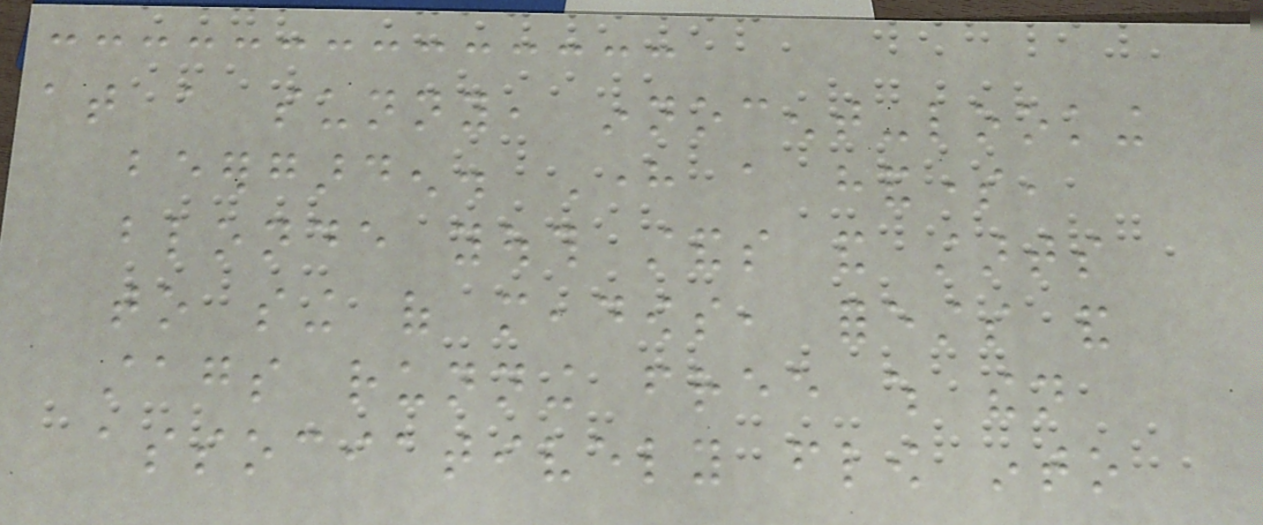at a sunny, innocent-looking
beergarden. Here a handsome,
blonde youth stands and starts
to sing of meadows, forests and
stags running free which then
associatively flow into
